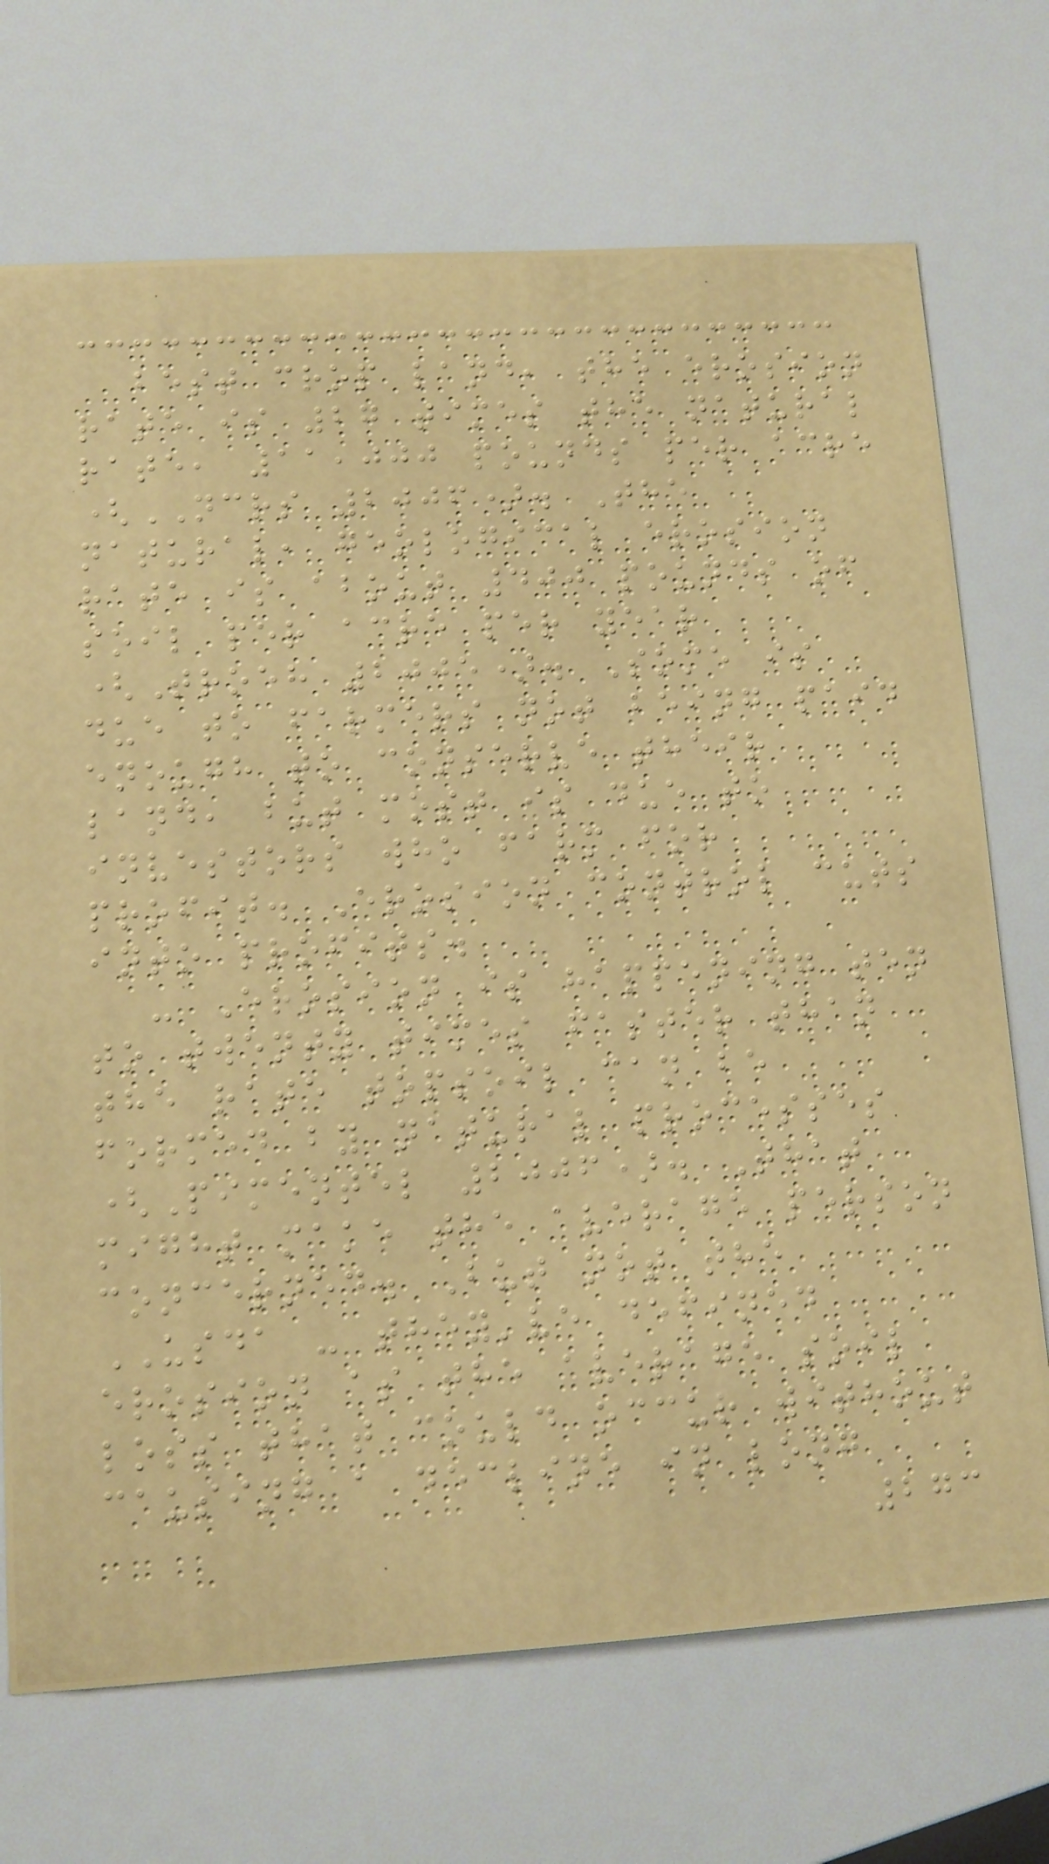best crop land, the erosion
rate is 27 times the natural
rate, 11,000 pounds per acre
(NCRS 2006). The
natural, geological erosion
rate is about 400 pounds of
soil per acre per year
(Troeh 2005). Some is
due to farmers not being paid
enough to conserve their
land, but most is due to
investors who farm for
profit. Erosion control cuts
into profits.
- Erosion is happening ten
to twenty times faster than
the rate topsoil can be
formed by natural processes
(Pimentel 2006). That
might make the average person
concerned. But not the
USDA - they've defined
erosion as the average soil
loss that could occur without
causing a decline in long
273
